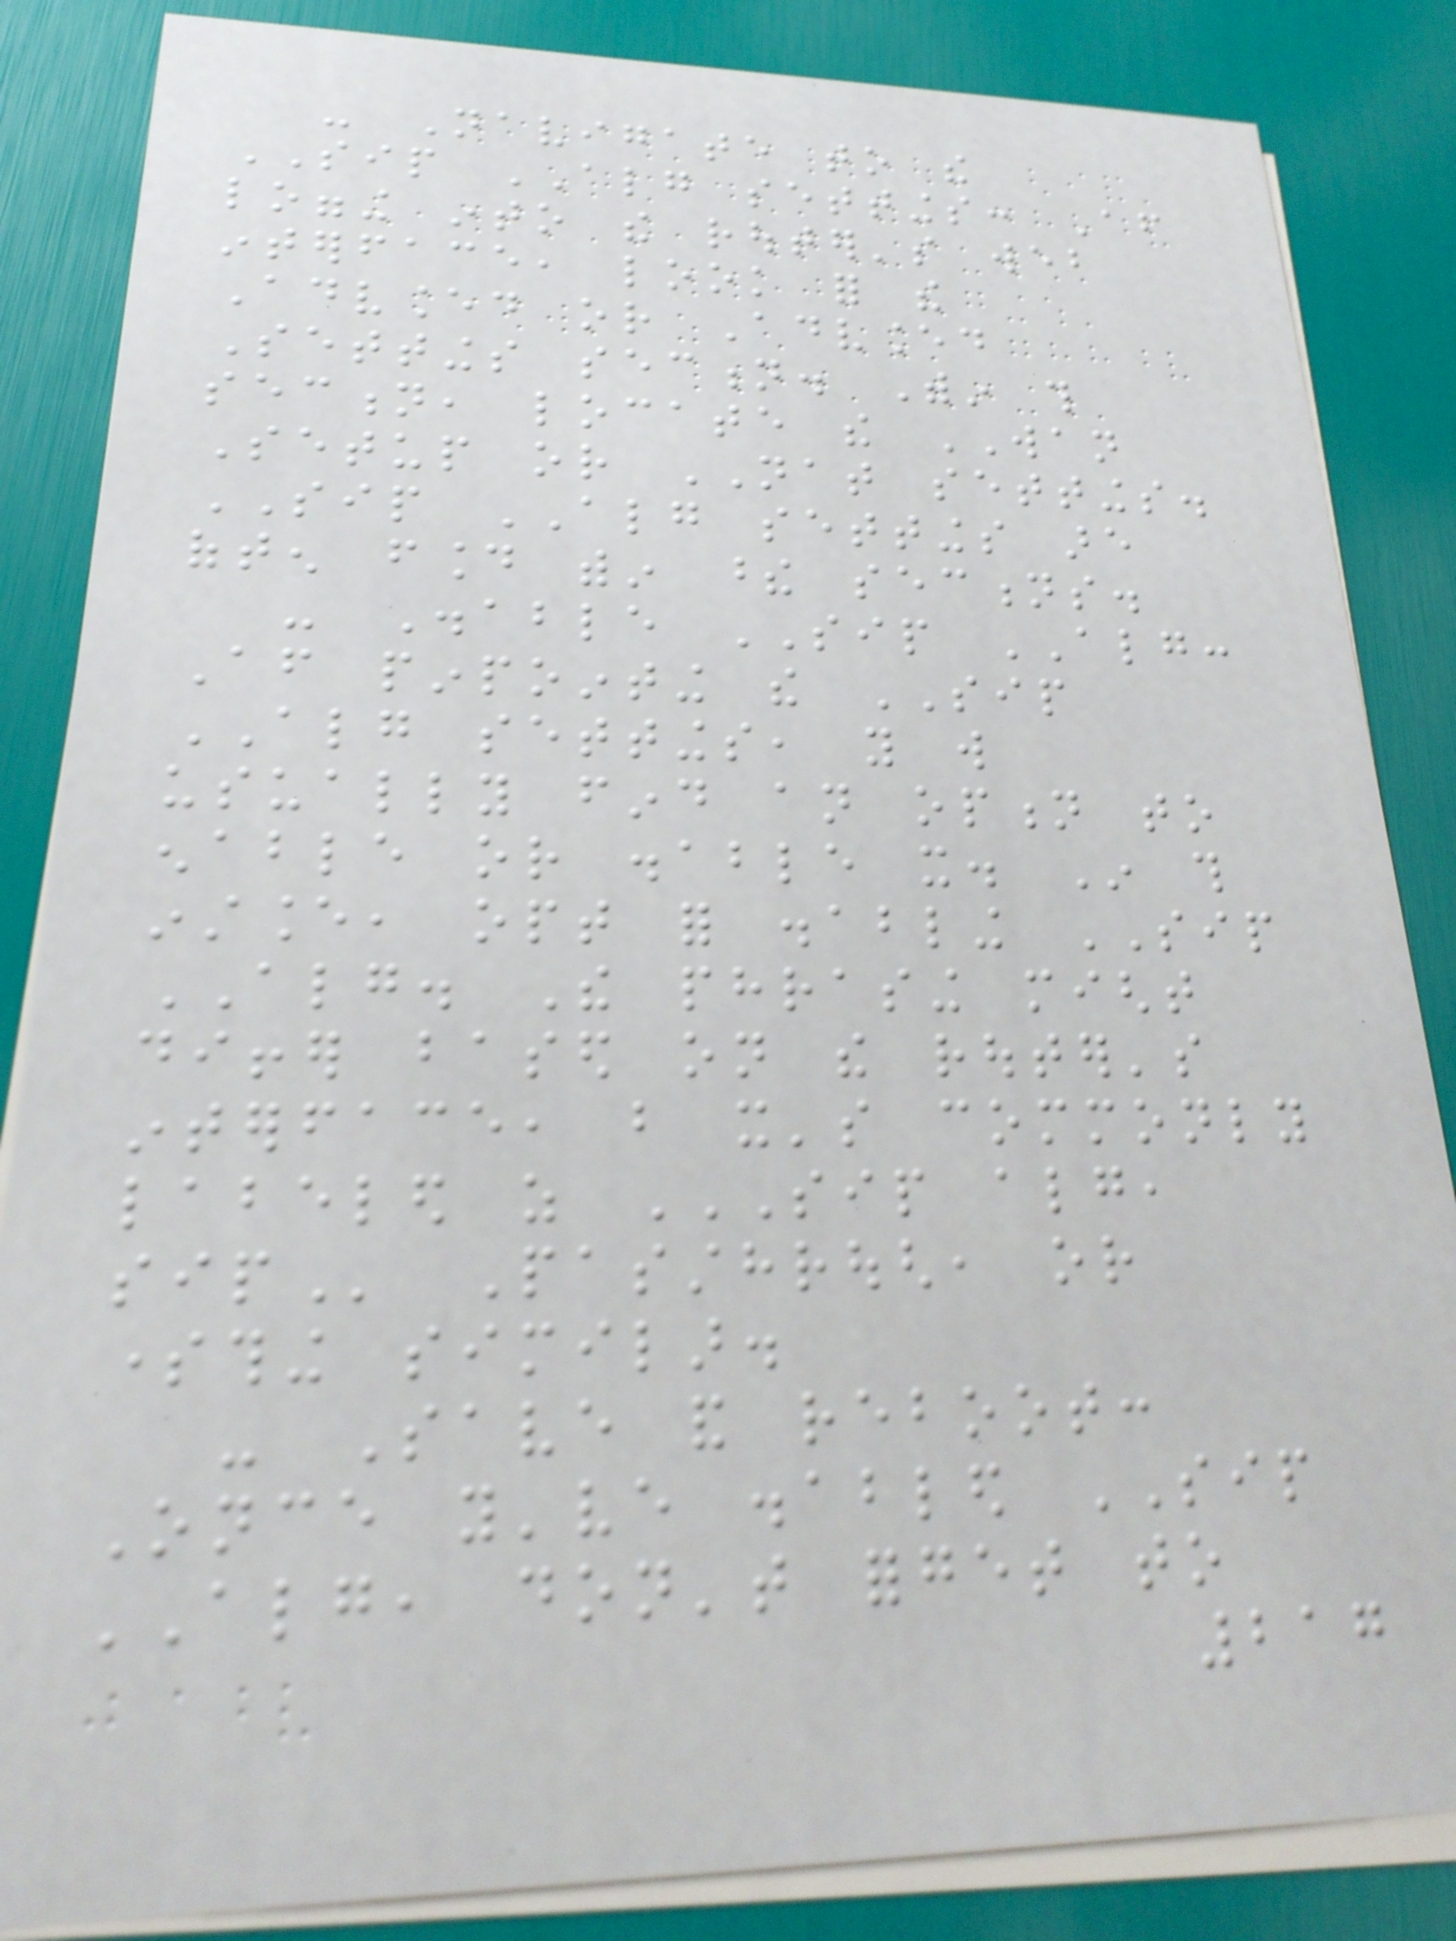- Navigate to the
SIP ALG settings: After
logging into the router's web
interface, look for the
Advanced or Advanced
Settings section. Within this
section, locate the WAN
Setup or NAT settings.
SIP ALG settings are
often found within these sections.
- Disable SIP ALG:
After pinpointing the SIP
ALG settings, you will
usually find an option to
enable or disable it. In this
instance, opt for disabling SIP
ALG. The phrasing might
differ based on the router's
interface, but it's commonly
labeled as SIP ALG,
SIP Passthrough, or
something similar.
- Save and reboot:
Once you've disabled SIP
ALG, don't forget to
217
